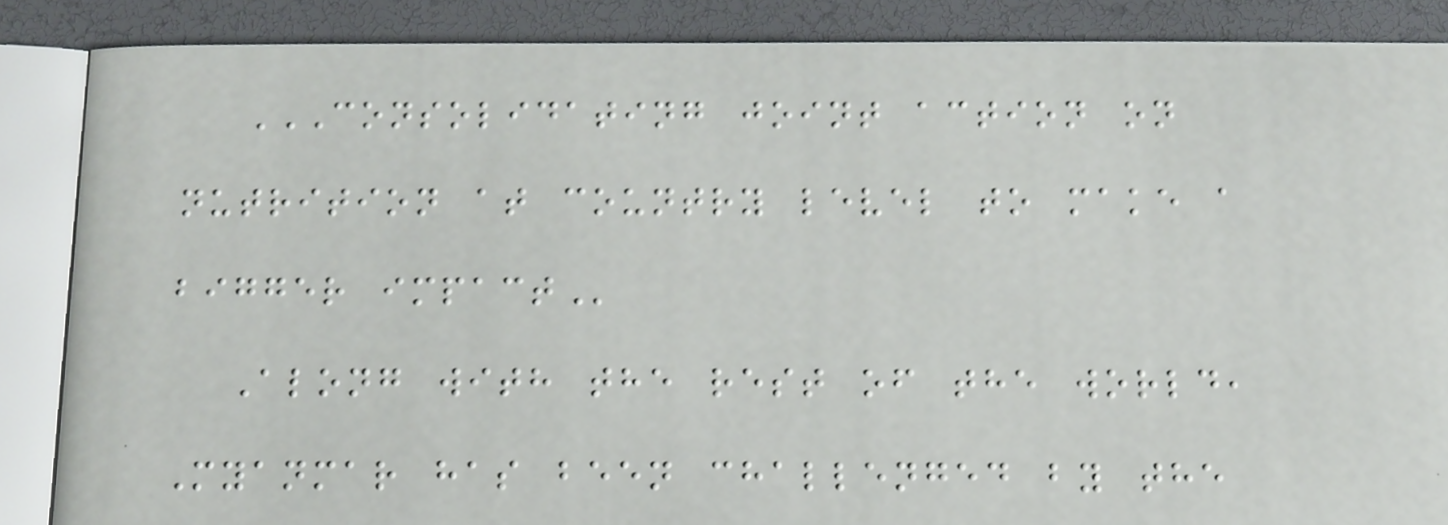CONSOLIDATING JOINT ACTION ON
NUTRITION AT COUNTRY LEVEL TO MAKE A
BIGGER IMPACT
Along with the rest of the world,
Myanmar has been challenged by the
